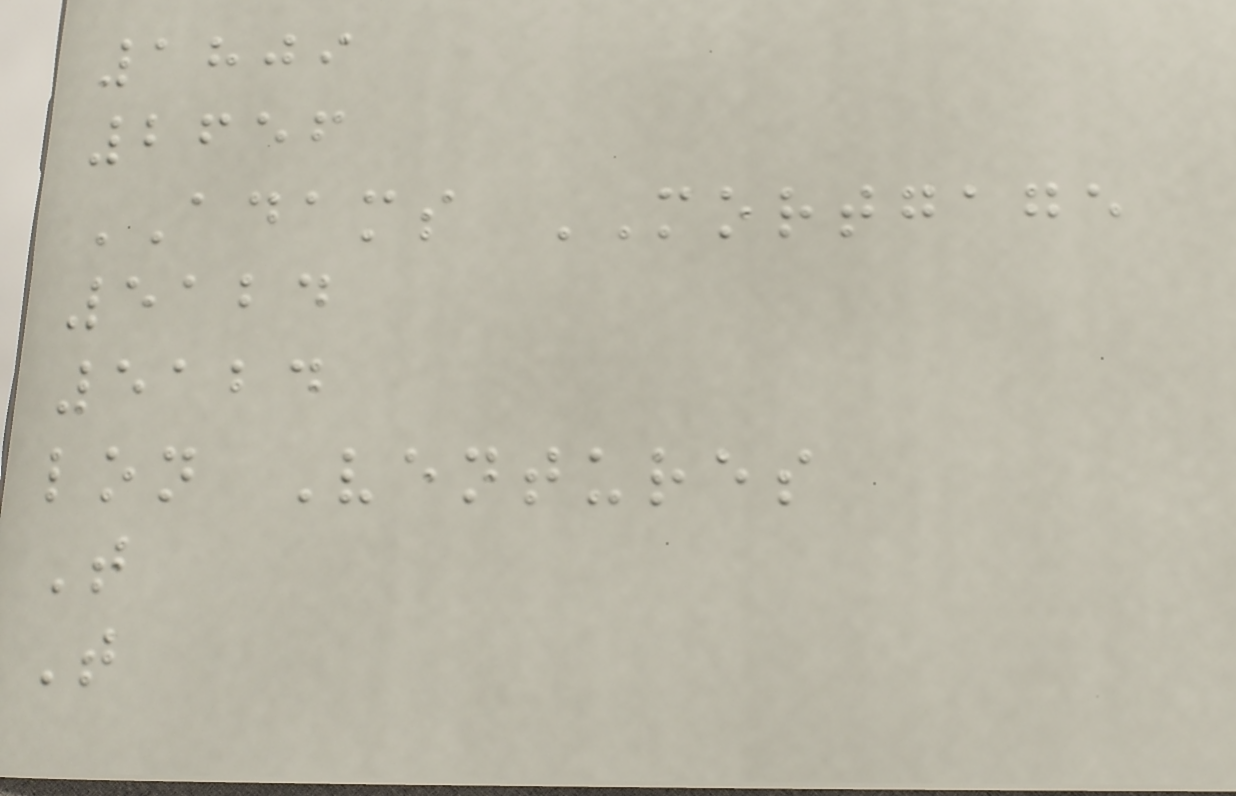1809
2656
ADAMS MORTGAGE
5124
5124
lon Ventures
T
T
